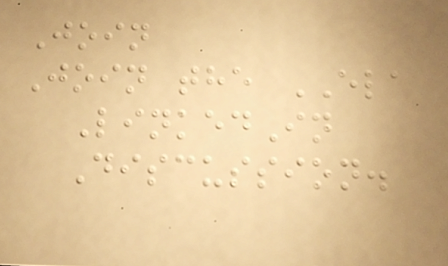Join
Join the ELA
LinkedIn
Discussion.
